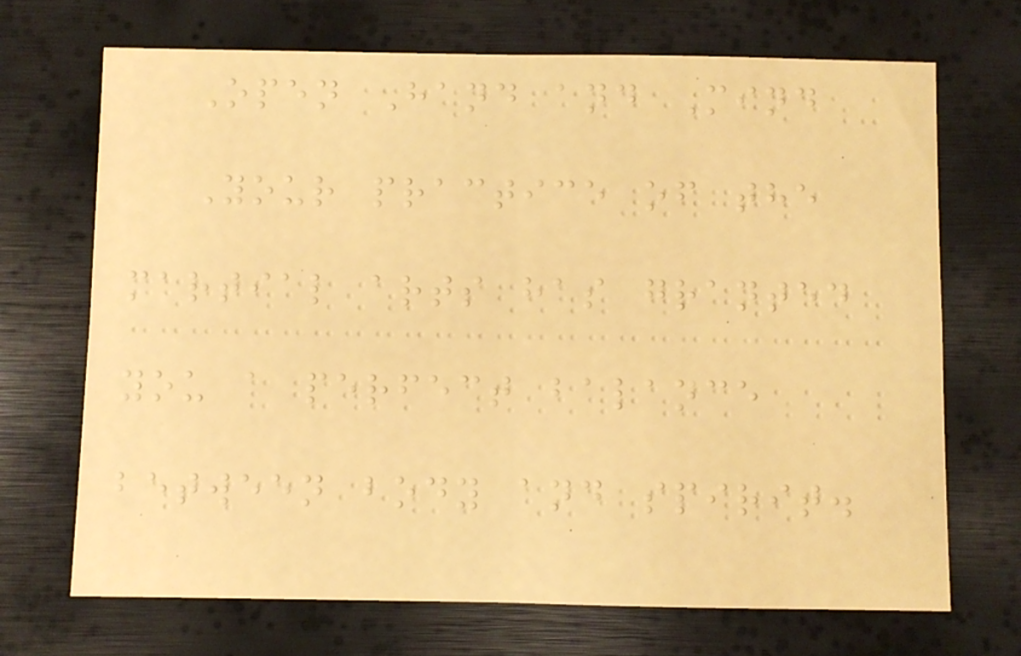Open Hand and Mind
Your practice of the
martial arts has granted
you a perfect balance
between body and spirit.
